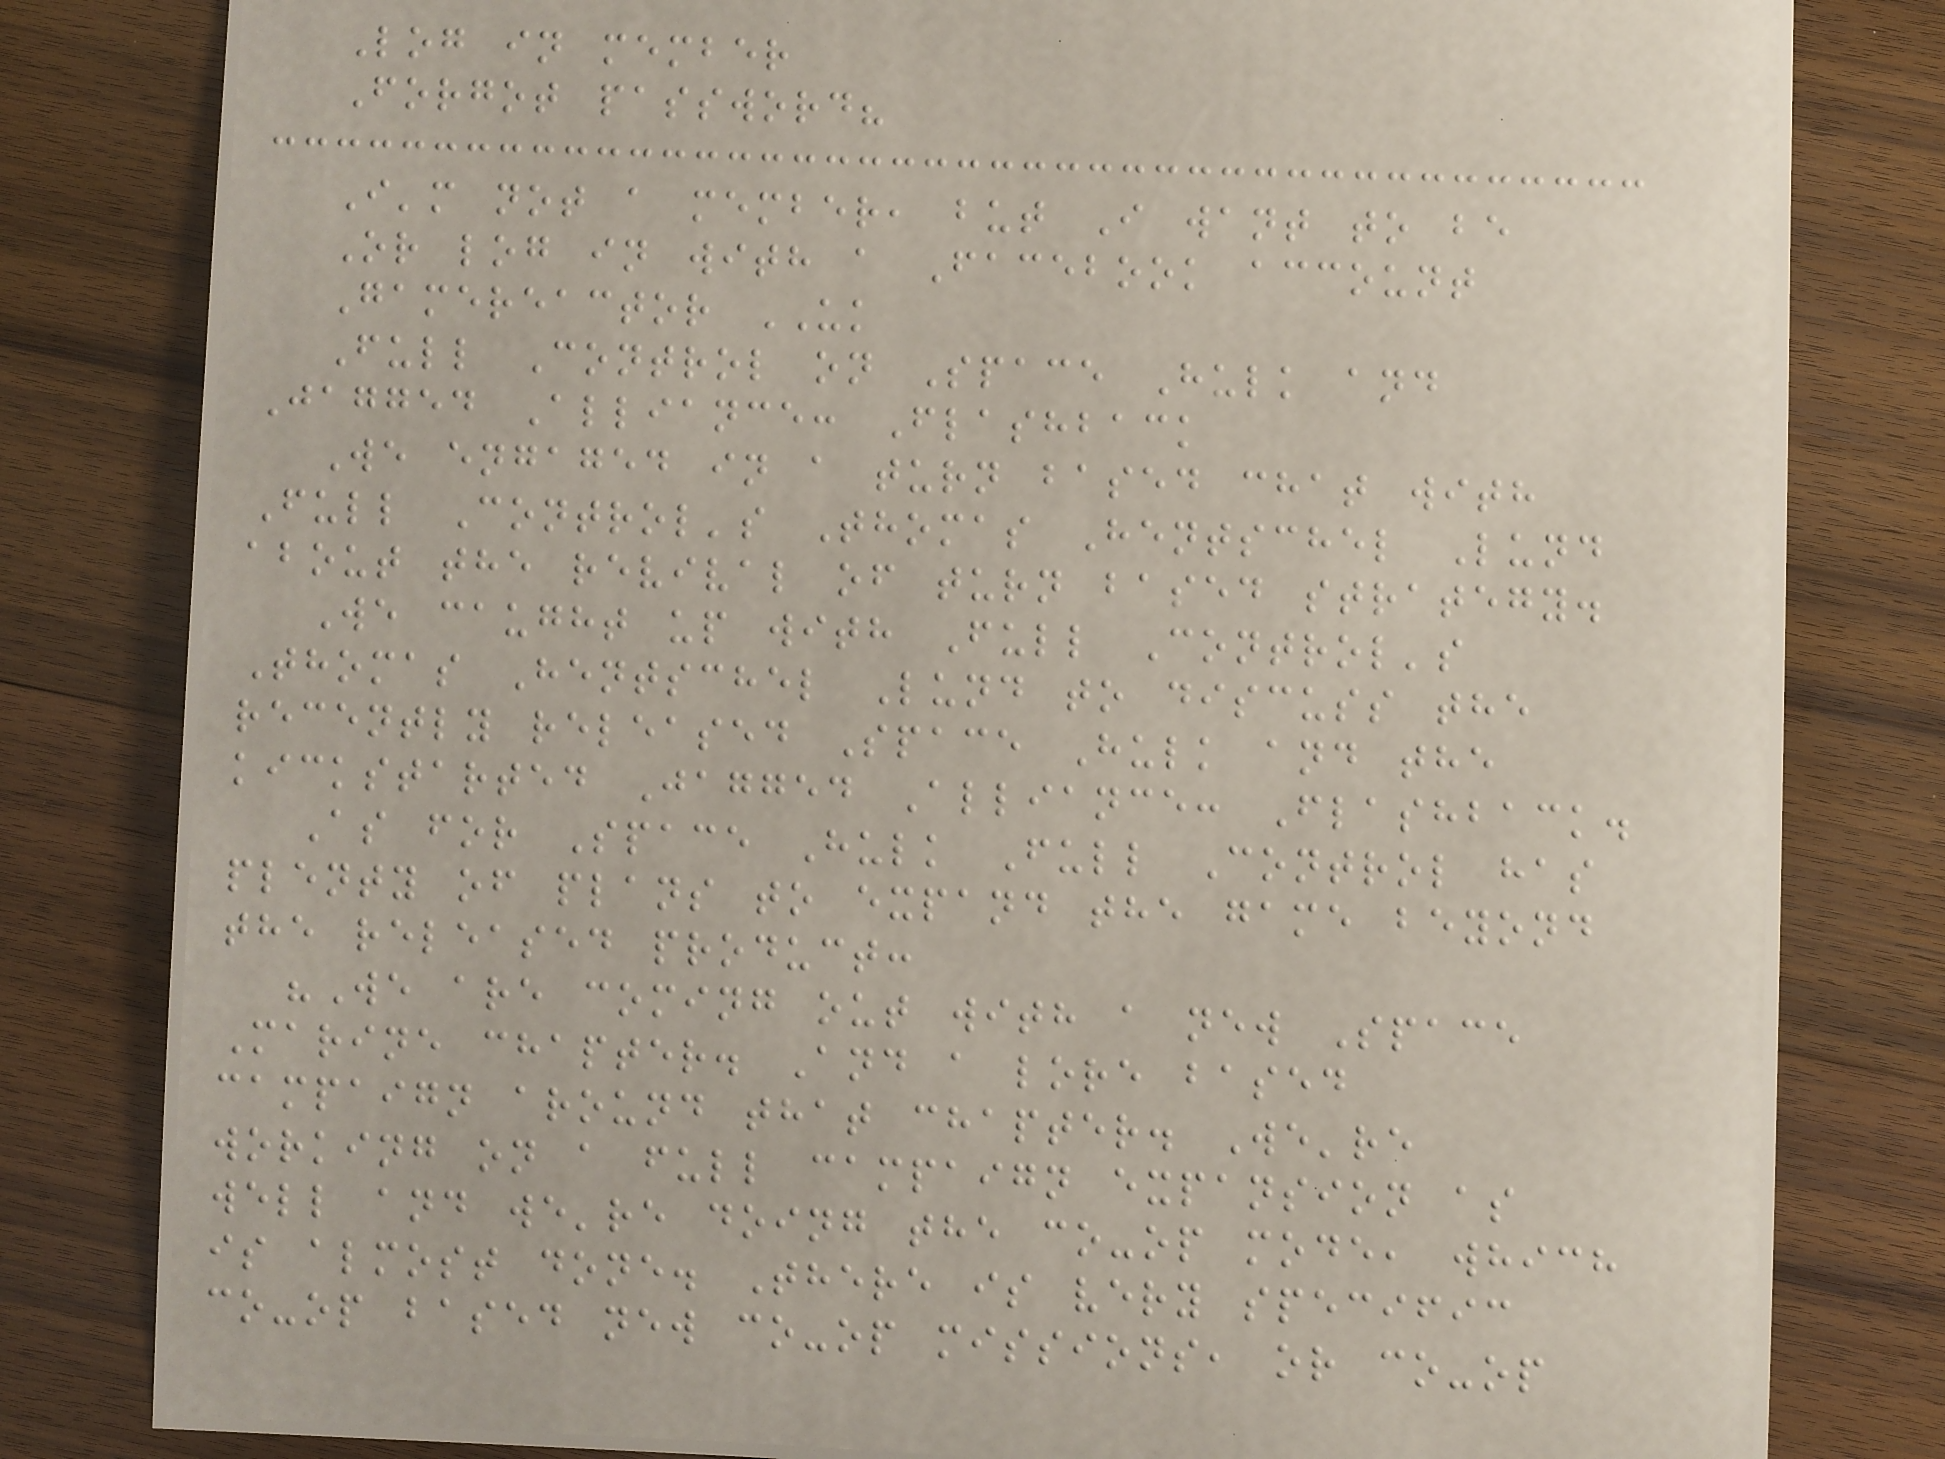Log in member
Forgot password?
I'm not a member, but I want to be
Or log in with a Facebook account
Gamereactor UK
Full Control on Space Hulk and
Jagged Alliance: Flashback
We engaged in a turn based chat with
Full Control's Thomas Hentschel Lund
about the revival of turn based strategy.
We caught up with Full Control's
Thomas Hentschel Lund to discuss the
recently released Space Hulk and the
kickstarted Jagged Alliance: Flashback.
As for Space Hulk Full Control has
plenty of plans to expand the game beyond
the released product:
"We are coming out with a new Space
Marine chapter. And a lore based
campaign around that chapter. We're
working on a full campaign expansion as
well and we're doing the co-op mode, which
is almost done. There is very specific
co-op based new co-op missions, or co-op
